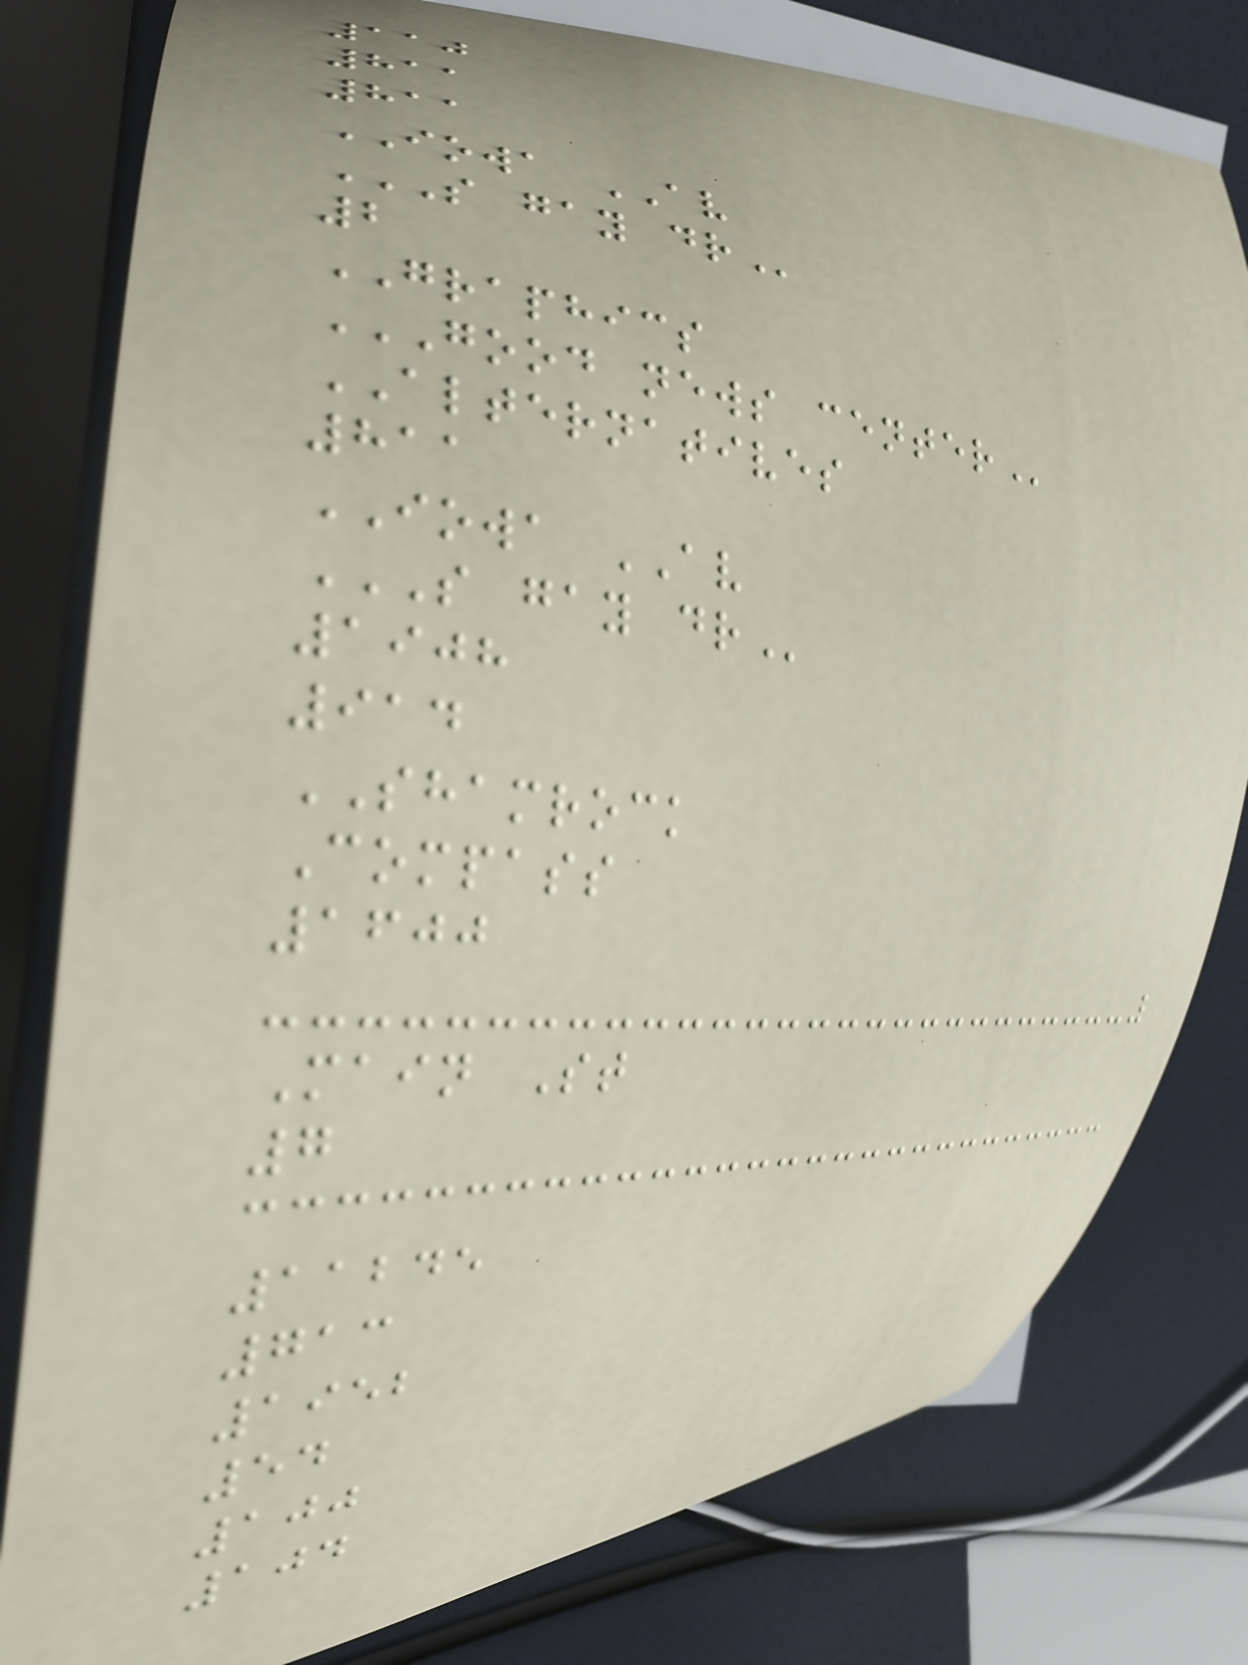110
811
811
IOWA AV
S GAY DR
2
GRAPHICS
GOOD NEWS CENTER
ALTERNATIVES
811
IOWA AV
S GAY DR
1908
914
SHAMROCK
Compass
1600
Main St
7
11245
713
1952
54
100
104
